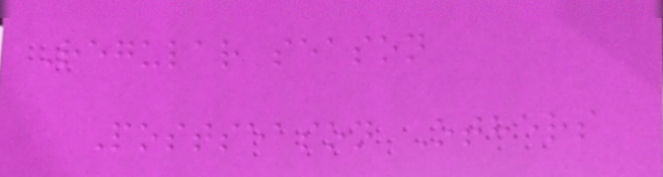Regular season
Postseason Others
